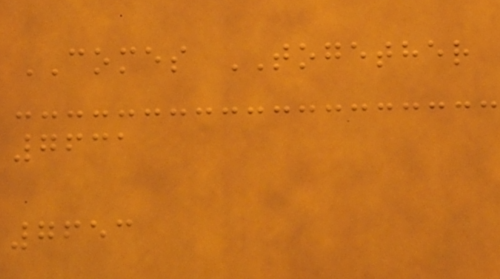COMES TOGETHER
7631
7653
